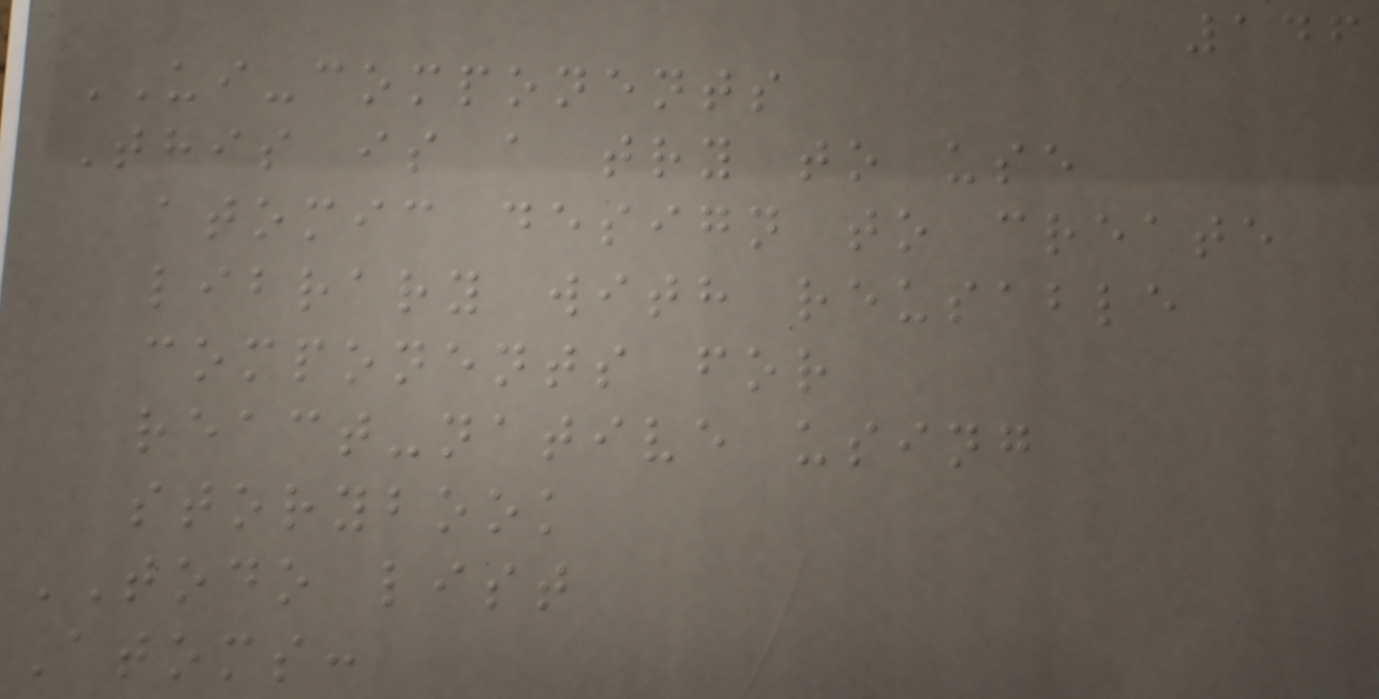146
UI-components
This is a try to use
atomic design to create
library with reusable
components for
react-native using
storybook
TODO list
Atoms:
